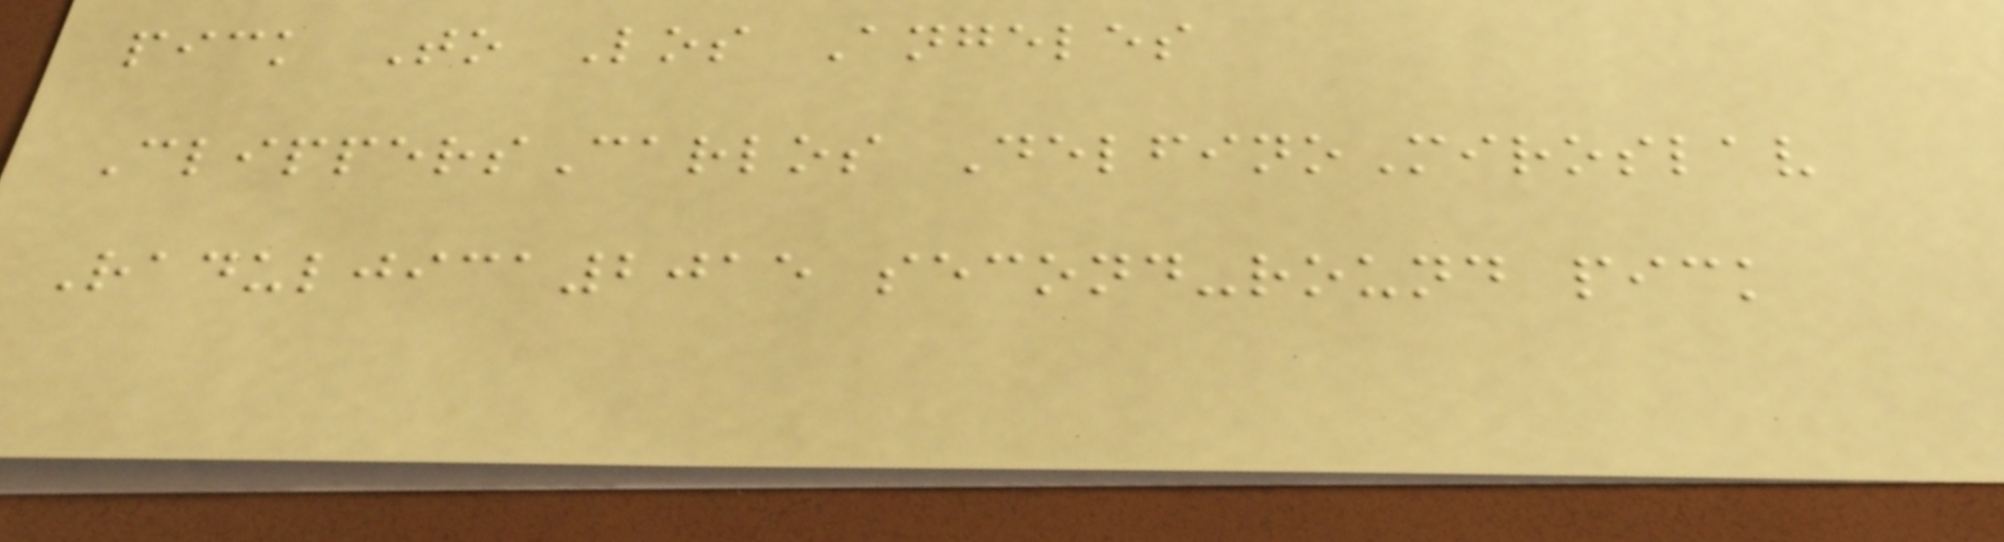pick To Los Angeles
ClippersCarlos DelfinoMiroslav
Raduljica2015 second-round pick
